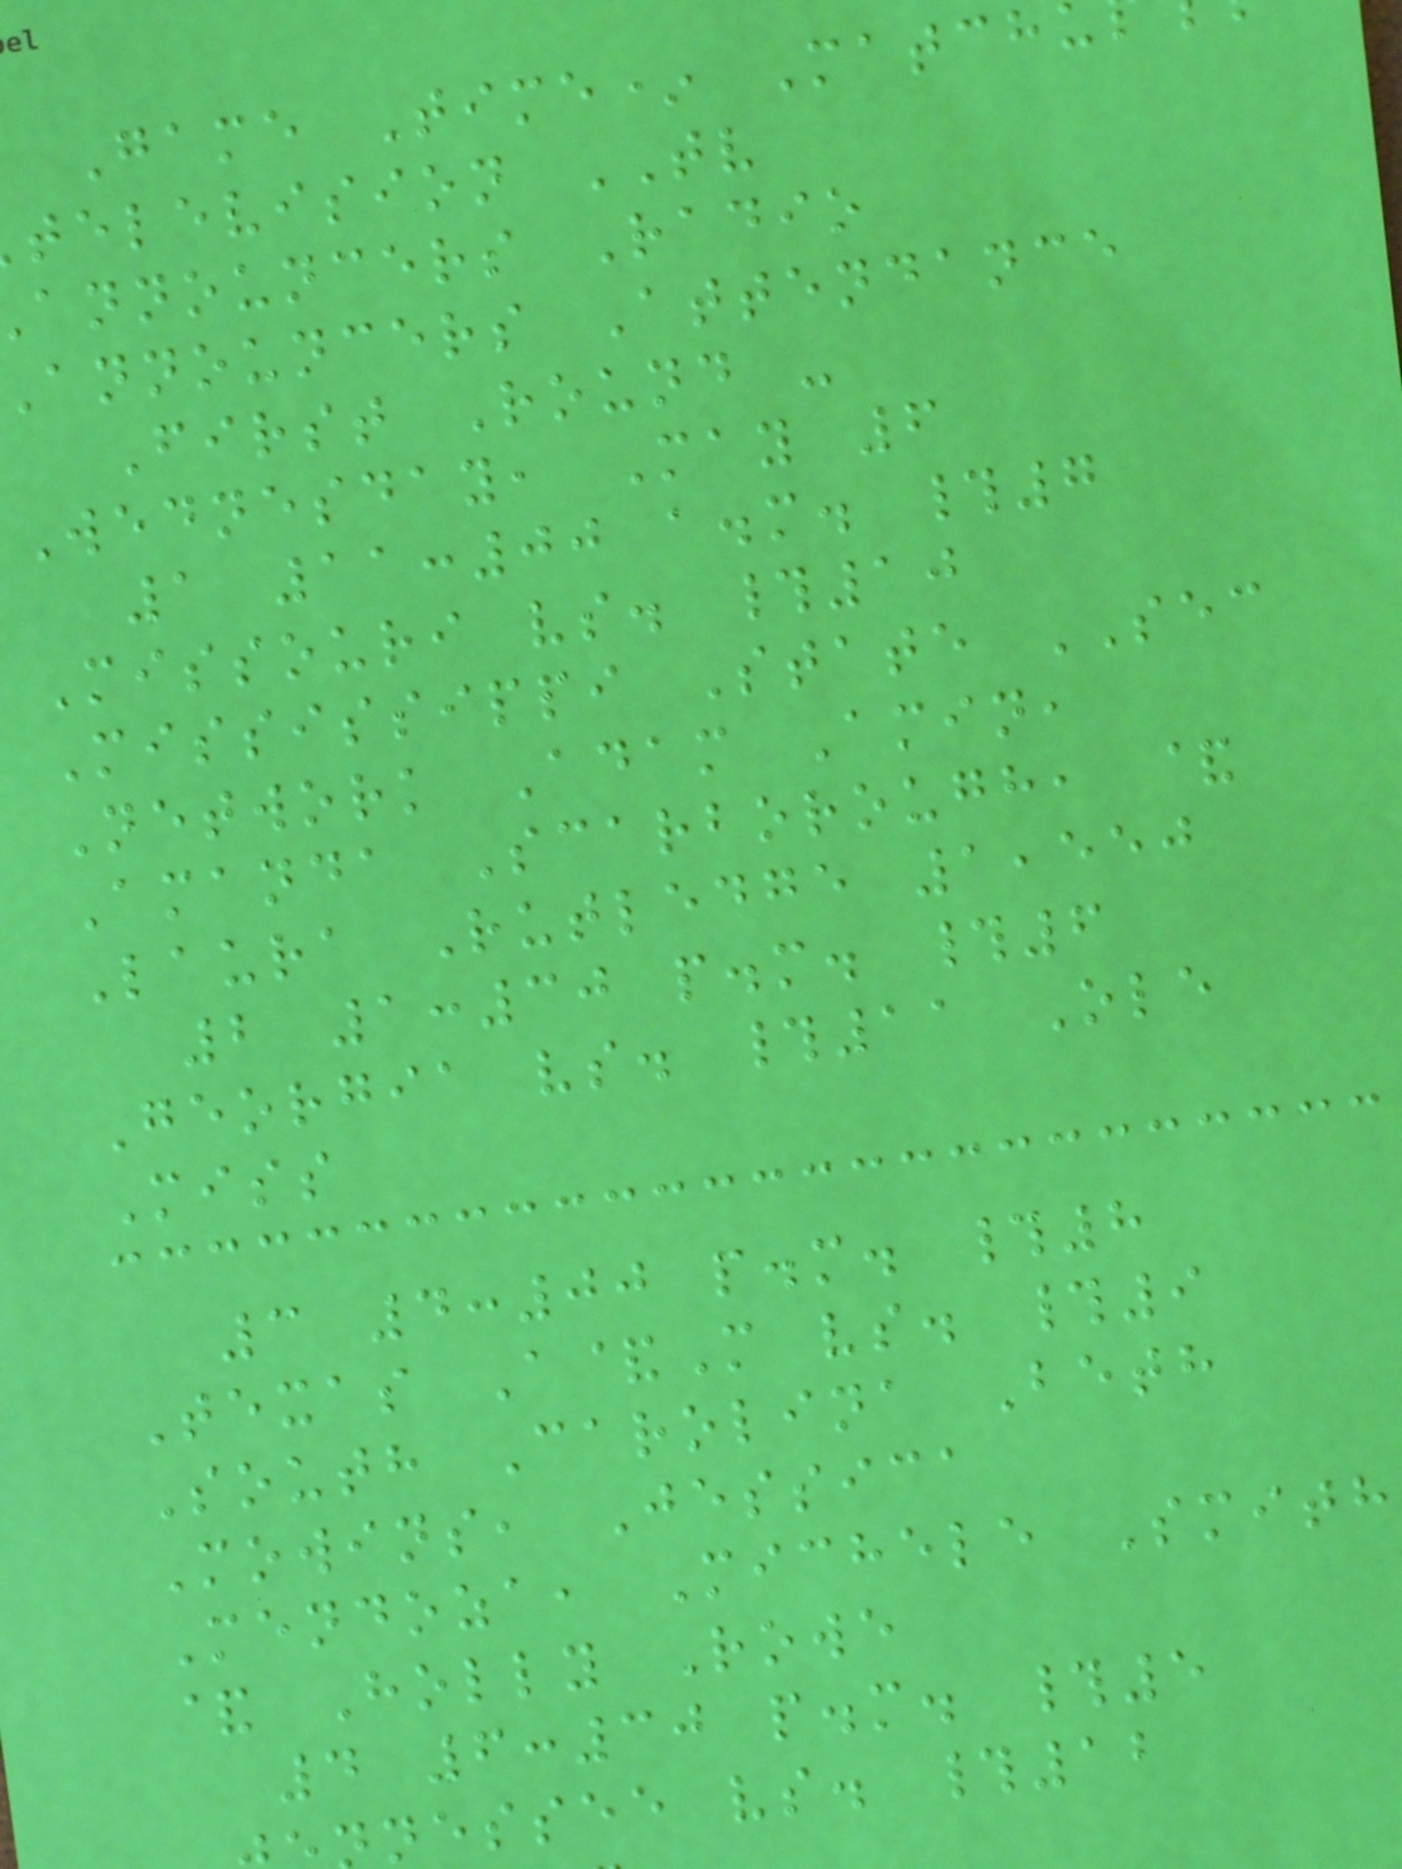Game Time* Match
television TV
announcers Radio
announcers Attendance
First Round -
Wednesday, May 6
1 11:00 a.m. #7
Missouri vs. #10
Mississippi State SEC
Network Adam Amin,
Amanda Scarborough, &
Laura Rutledge 1,550
2 1:30 p.m. #6
Georgia vs. #11 Ole
Miss
3 4:00 p.m. #8
Texas A&M vs. #9
South Carolina Beth
Mowins, Jessica
Mendoza, Michele Smith
& Holly Rowe
4 6:30 p.m. #5
nessee vs. #12
